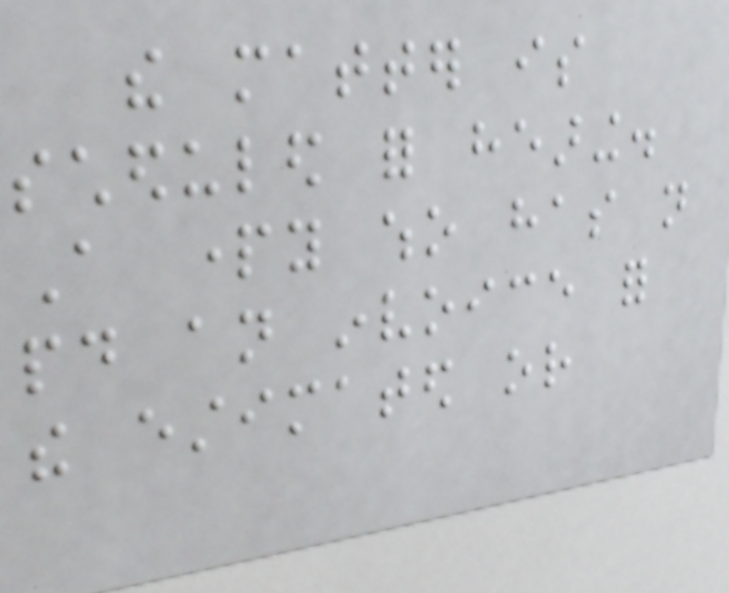the matter is
scheduled for hearing.
A party who has not
paid an invoice for
the estimated or
